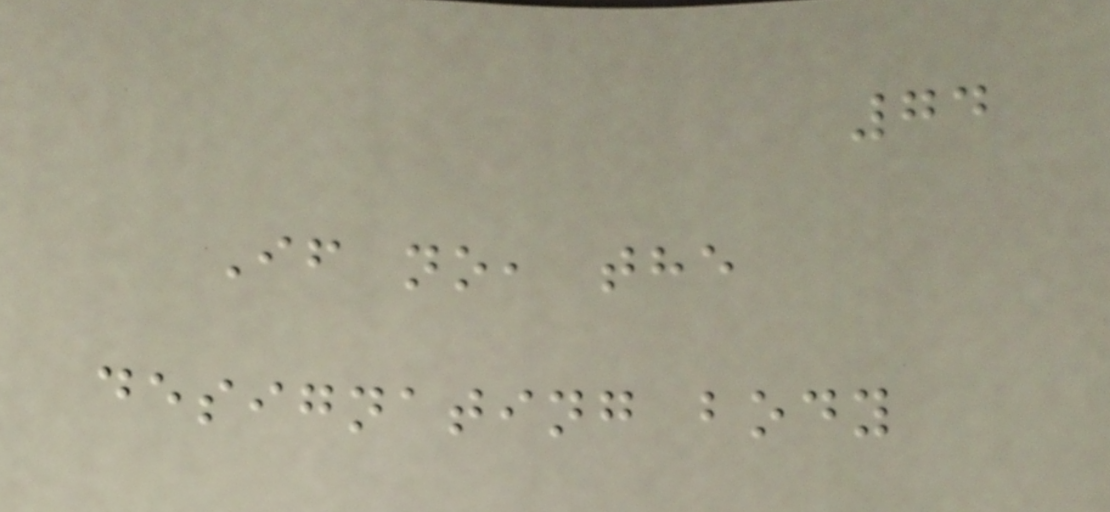74
If no, the
designating body
